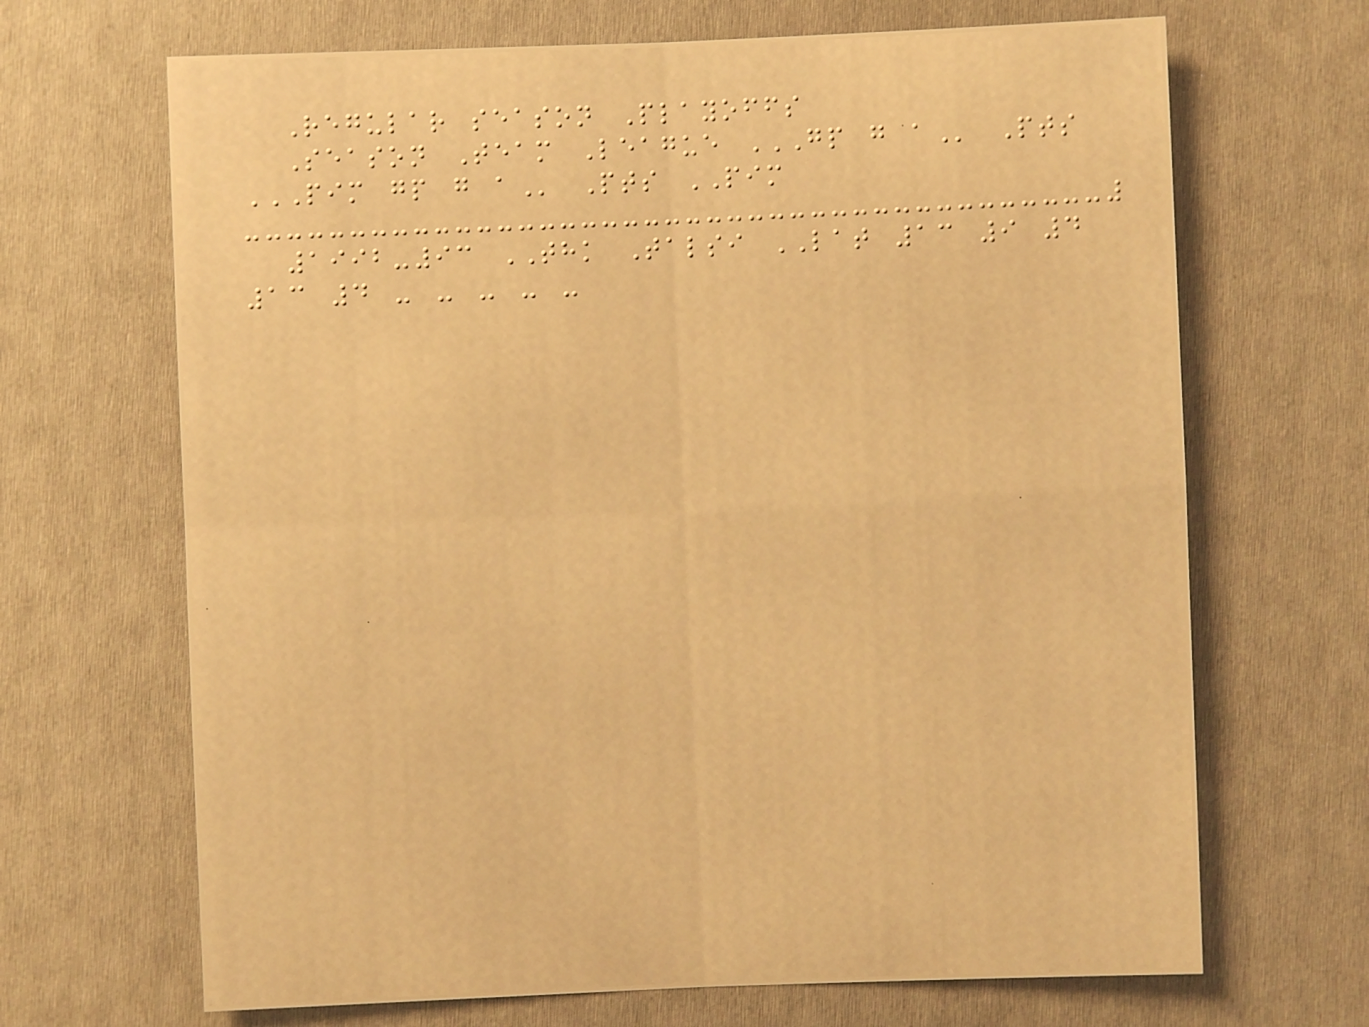Regular season Playoffs
Season Team League GP G A Pts
PIM GP G A Pts PIM
1992-93 THK Talsi LAT 13 9 4
13 4 - - - - -
